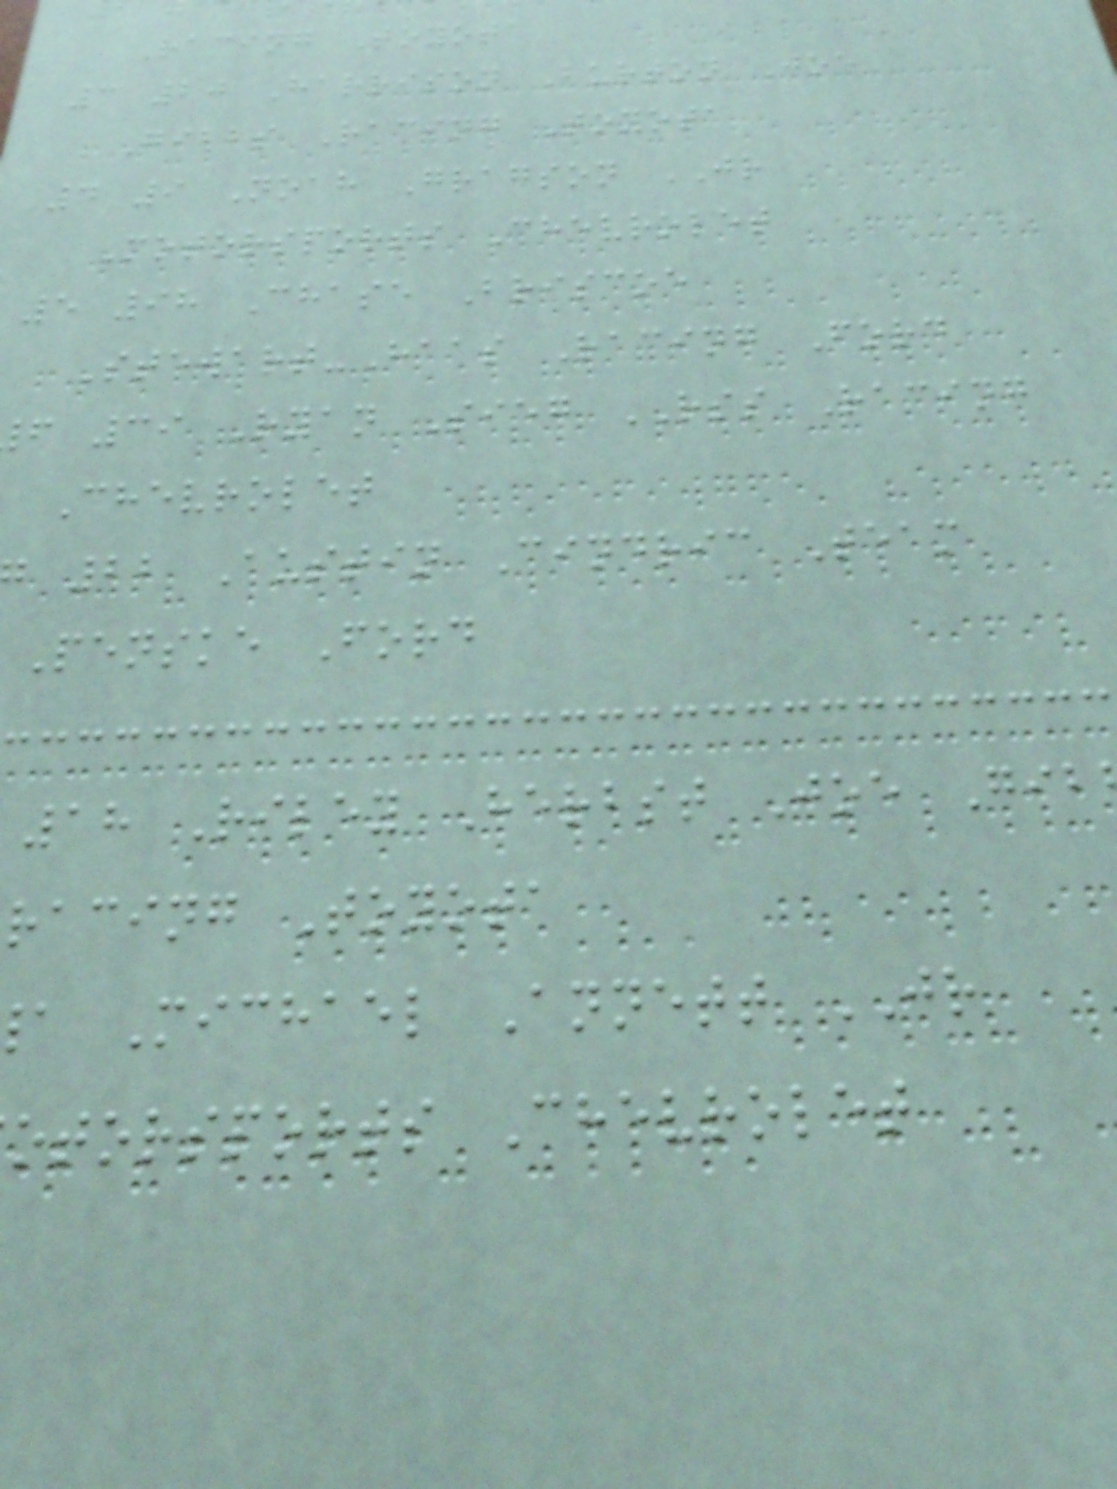Racing Toyota
3 20 Harrison Burton Joe
Gibbs Racing Toyota
4 9 Noah Gragson JR
Motorsports Chevrolet
5 98 Chase Briscoe
Stewart-Haas Racing Ford
f 39 Ryan Sieg RSS Racing
Chevrolet
22 Austin Cindric Team
Penske Ford
18 Riley Herbst Joe Gib
racing Toyota
a Michael Annett JR
otorsports Chevrolet
